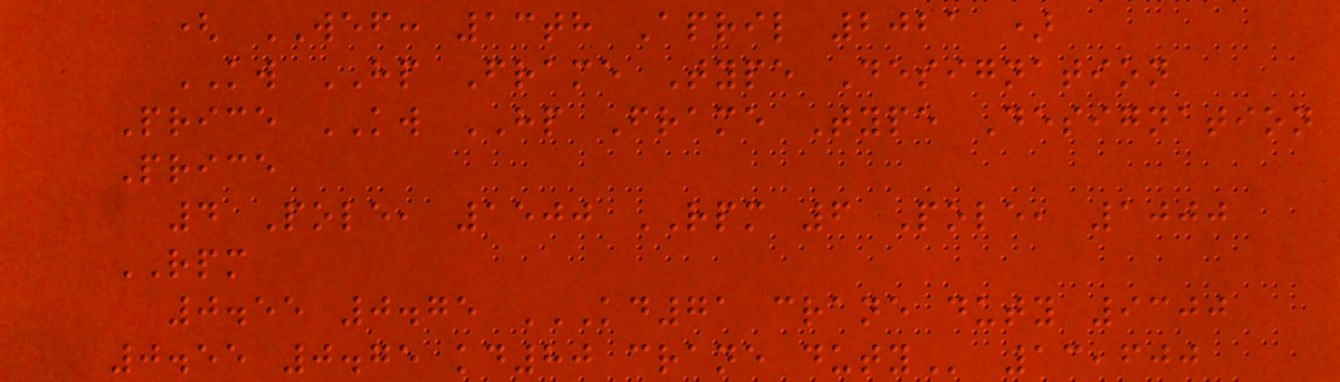( WEF: 13th April 2021 )
KW HP Frame Type Designation
Price KW HP Frame Type Designation
Price
4 Pole, 1500 RPM 6 Pole, 1000
RPM
0.55 0.75 KD71 CRANE DUTY 9300
0.55 0.75 KD80 CRANE DUTY 13,600
